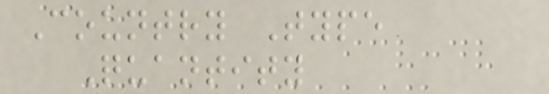Country Type
Quantity
